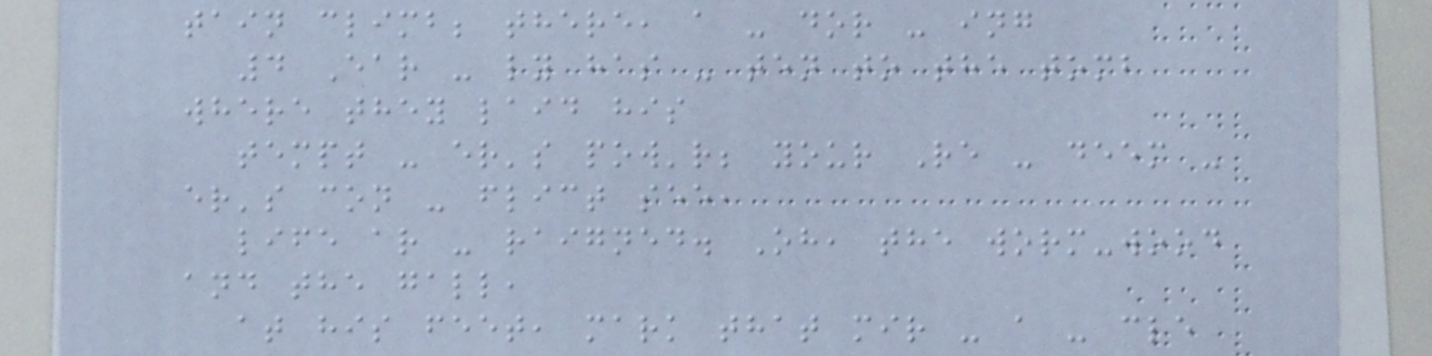tain climb; there, a - dor - ing
4 Ear - ly has - ten to the tomb
where they laid his
tempt - er's pow'r; your Re - deem -
er's con - flict see,
life ar - raigned. Oh, the worm-wood
and the gall,
at his feet, mark that mir - a - cle
